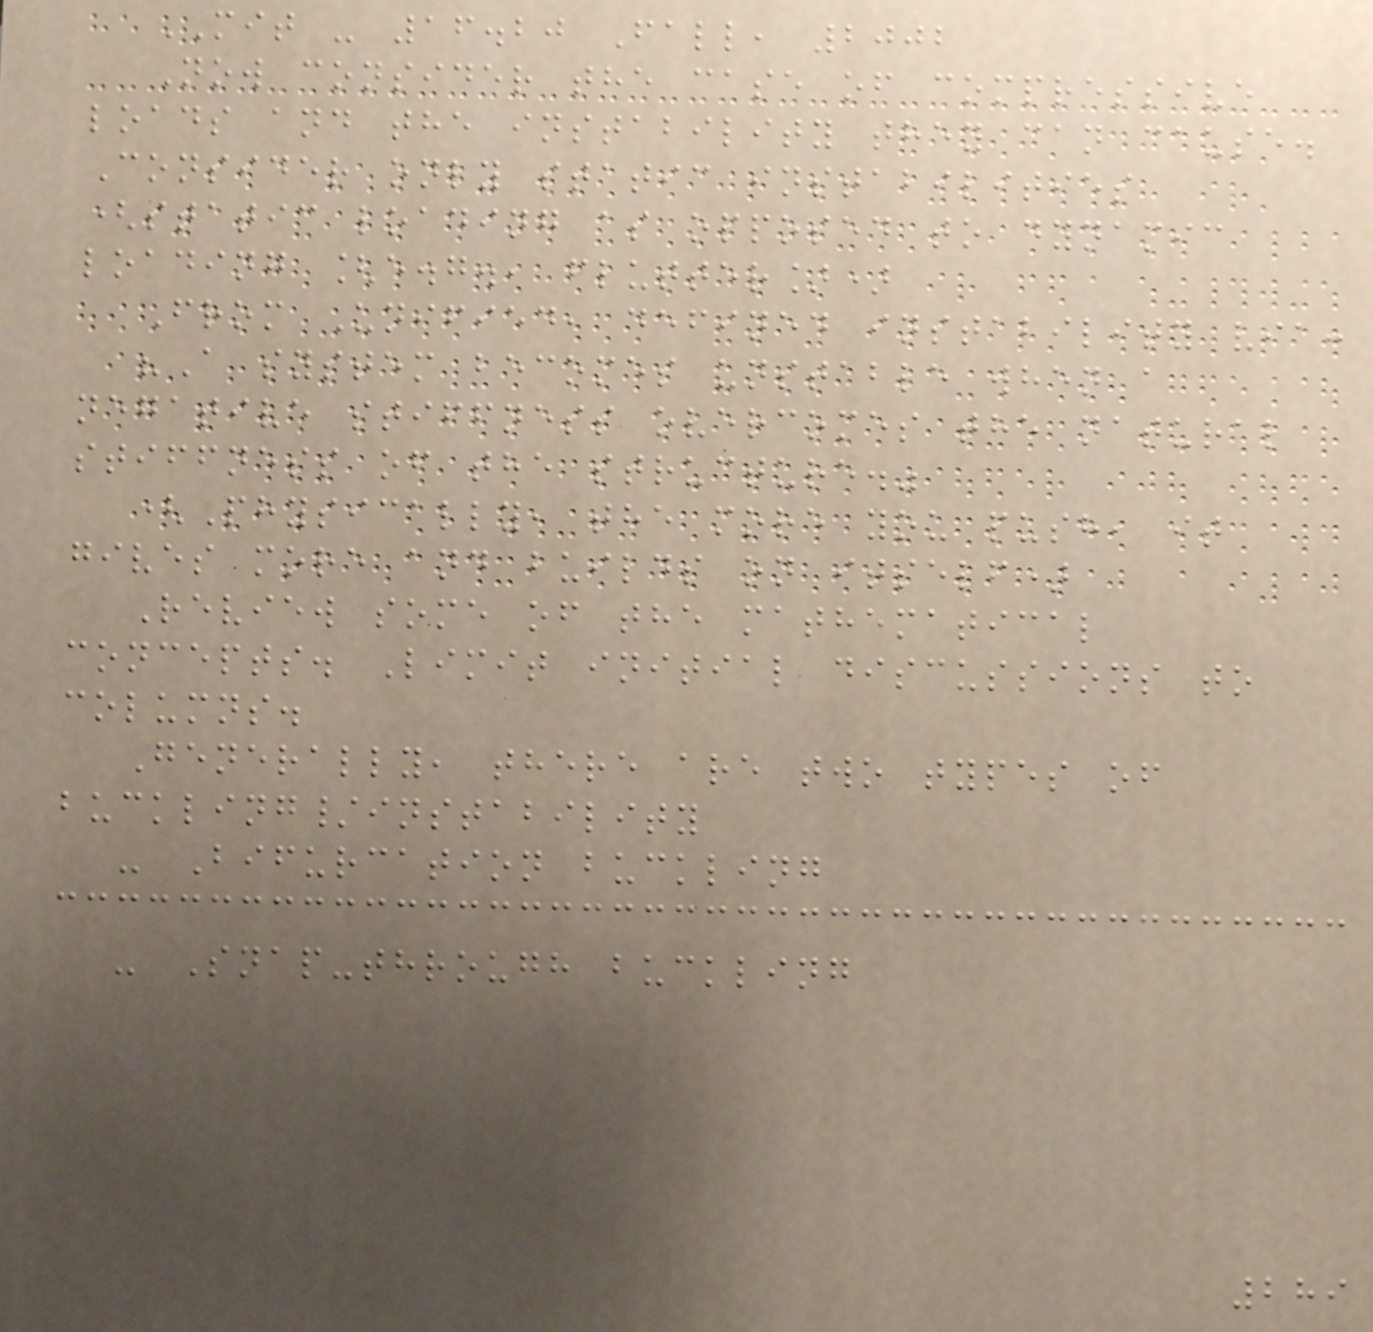MIT - 16.20 Fall, 2002
Now consider the case of compressive
loads and the instability they can cause.
Consider only static instabilities
(static loading as opposed to dynamic
loading [e.g., flutter])
From Unified, defined instability via:
"A system becomes unstable when a
negative stiffness overcomes the natural
stiffness of the structure."
(Physically, the more you push, it
gives more and builds on itself)
Review some of the mathematical
concepts. Limit initial discussions to
columns.
Generally, there are two types of
buckling/instability
- Bifurcation buckling
- Snap-through buckling
289
